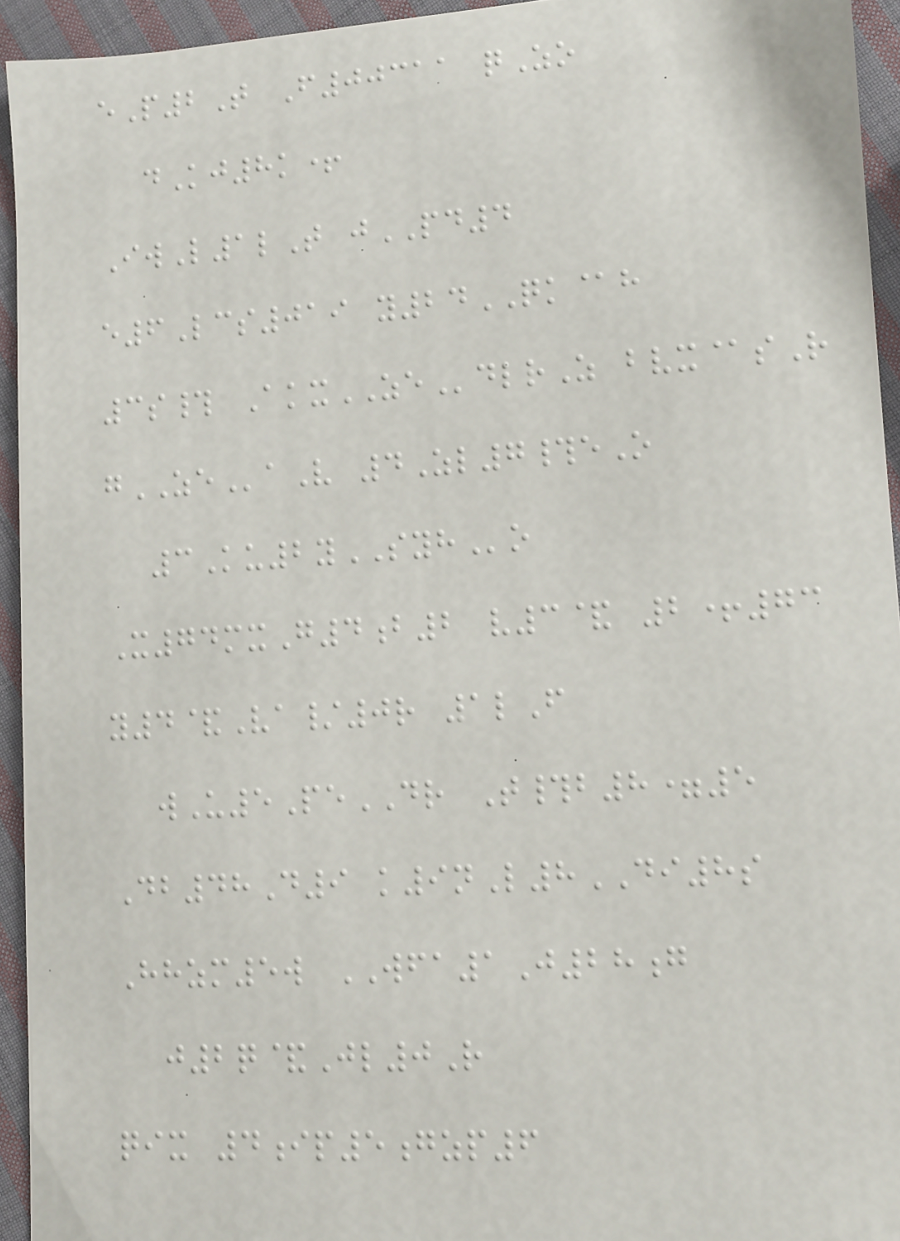eP2T F00311 qZo
dKj8k+
IwL1lT jPD4
e6Lcs019 y24QK@h
3s# AkxZEdlrZ bvx@sR
gZEaV 4Zl7#eO
3Ku2ySYHo
X74mxG4b2 v3& 2+73
y4&Va/0r 1lF
wU5PeDR T#b8=5
Db48D9 k9nL8DI8s
Hhzm5w WFA1J28g
j2q&Jl0R
qix 4ip5gzp6
